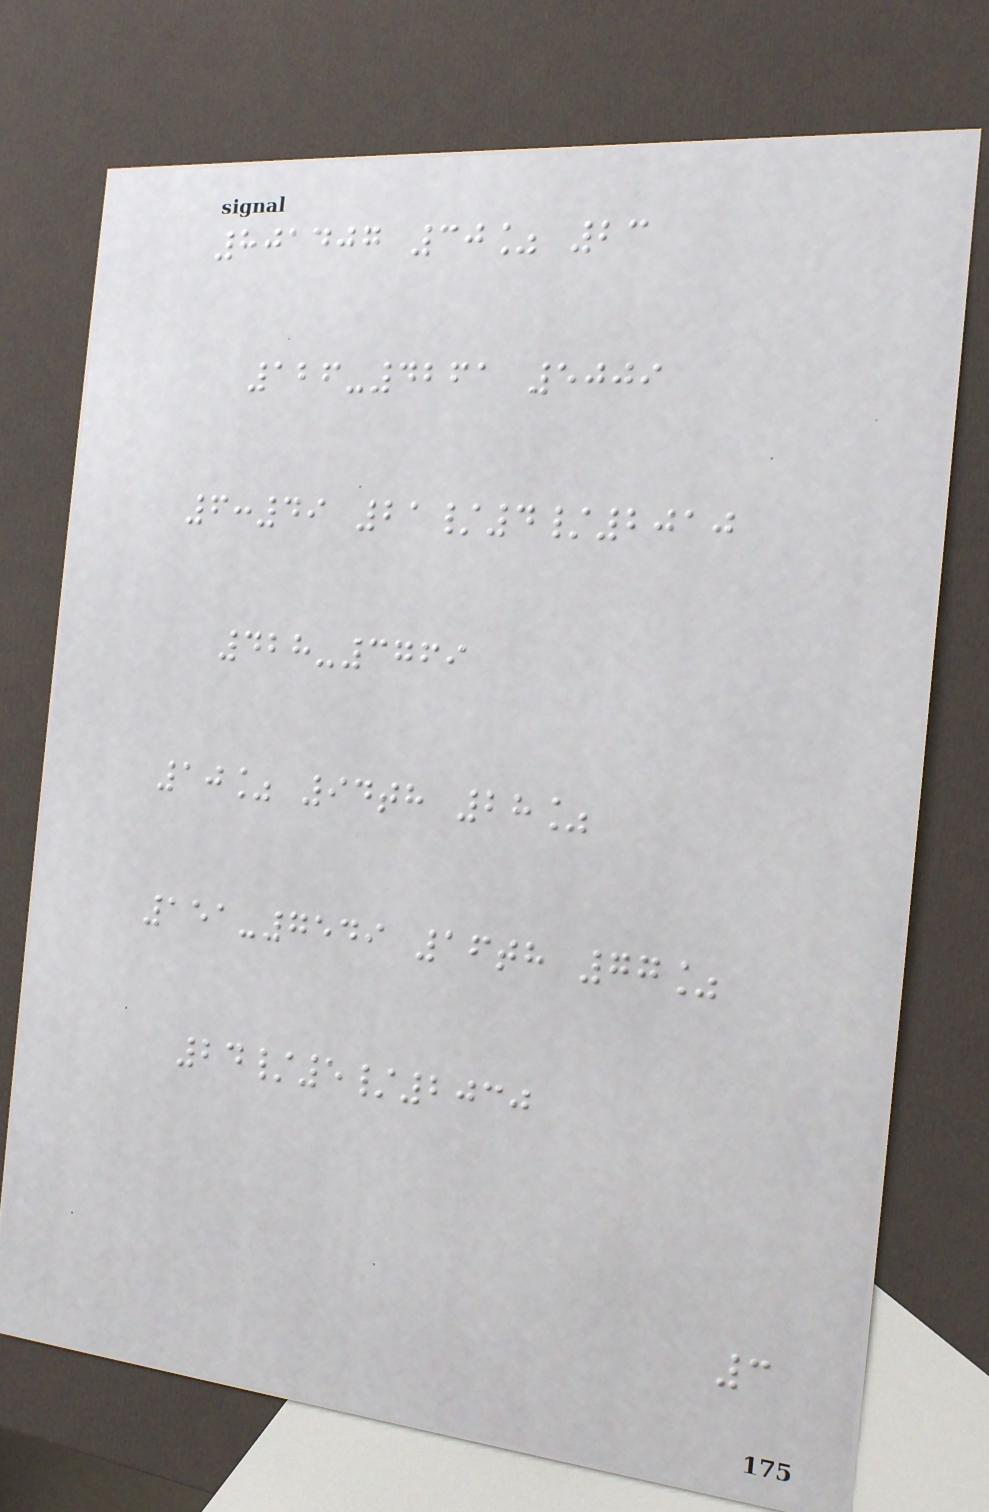801407 30% 23
126-4261 5009
6:49 21/4/2010
428-3769
10% 94th 28%
151-7549 16th 77%
24/5/2030
3
